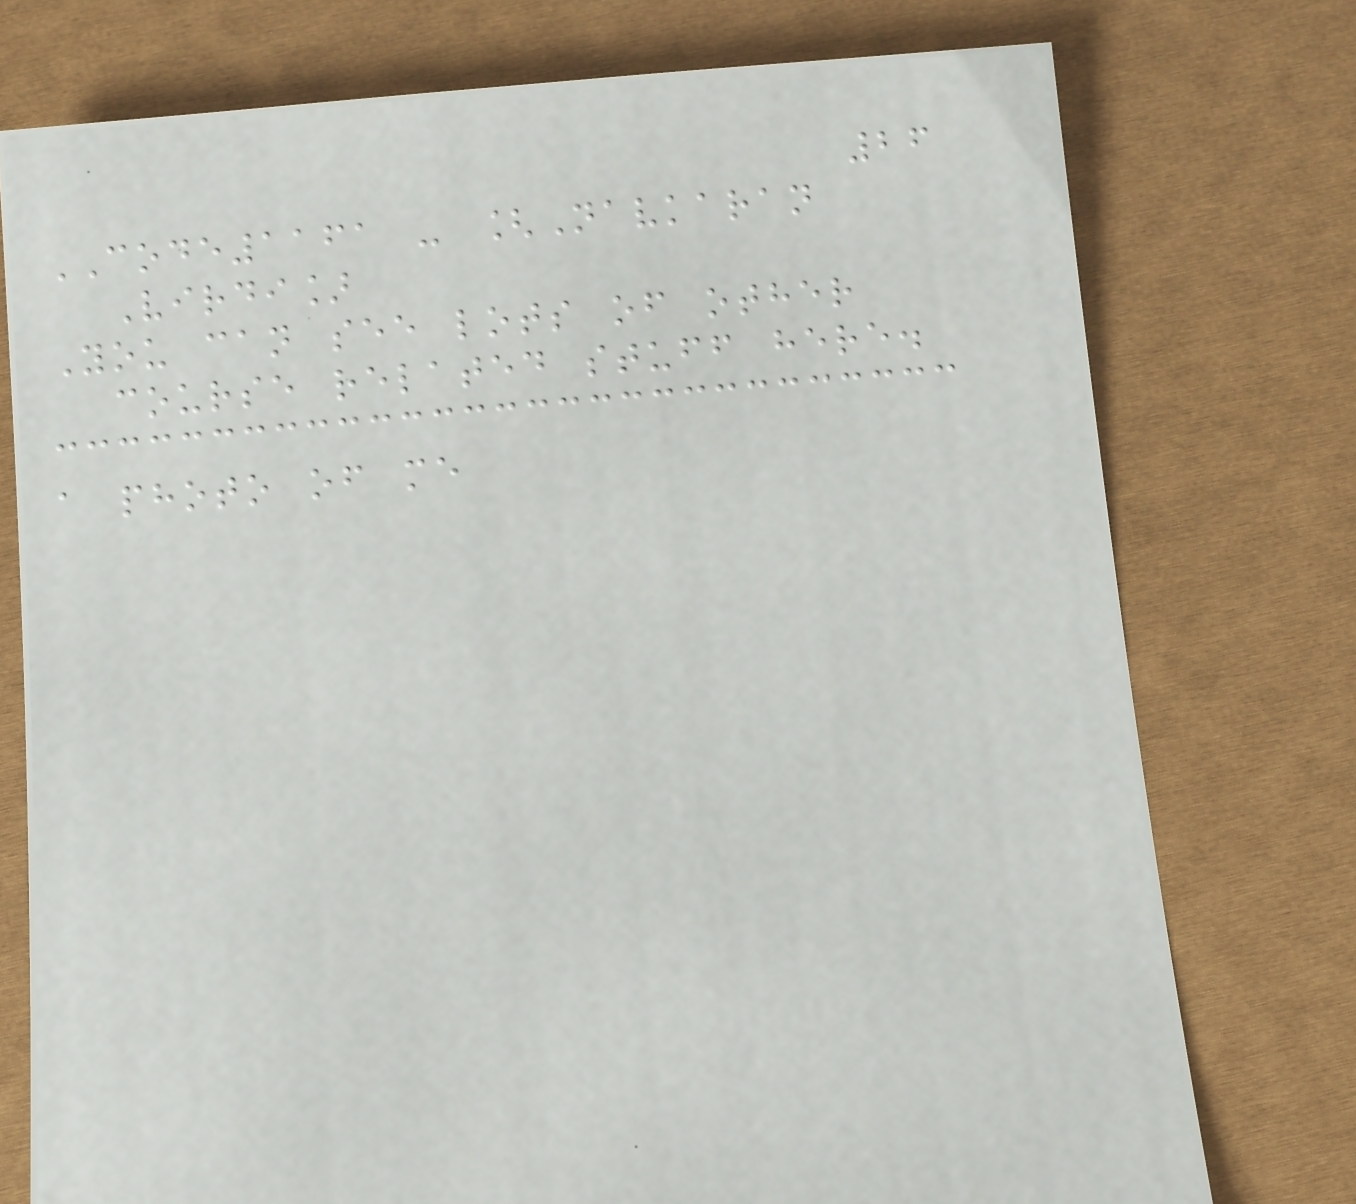26
CODE1161 - [Navkaran
Virdi]
You can see lots of other
course related stuff here.
a photo of me
